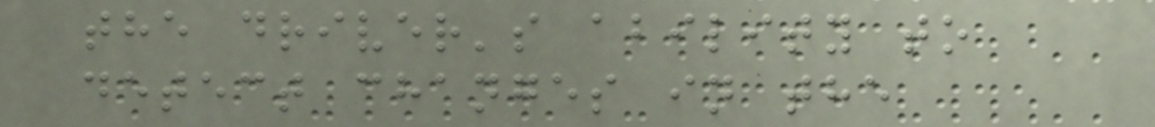the driver's ability to
detect changes in the
